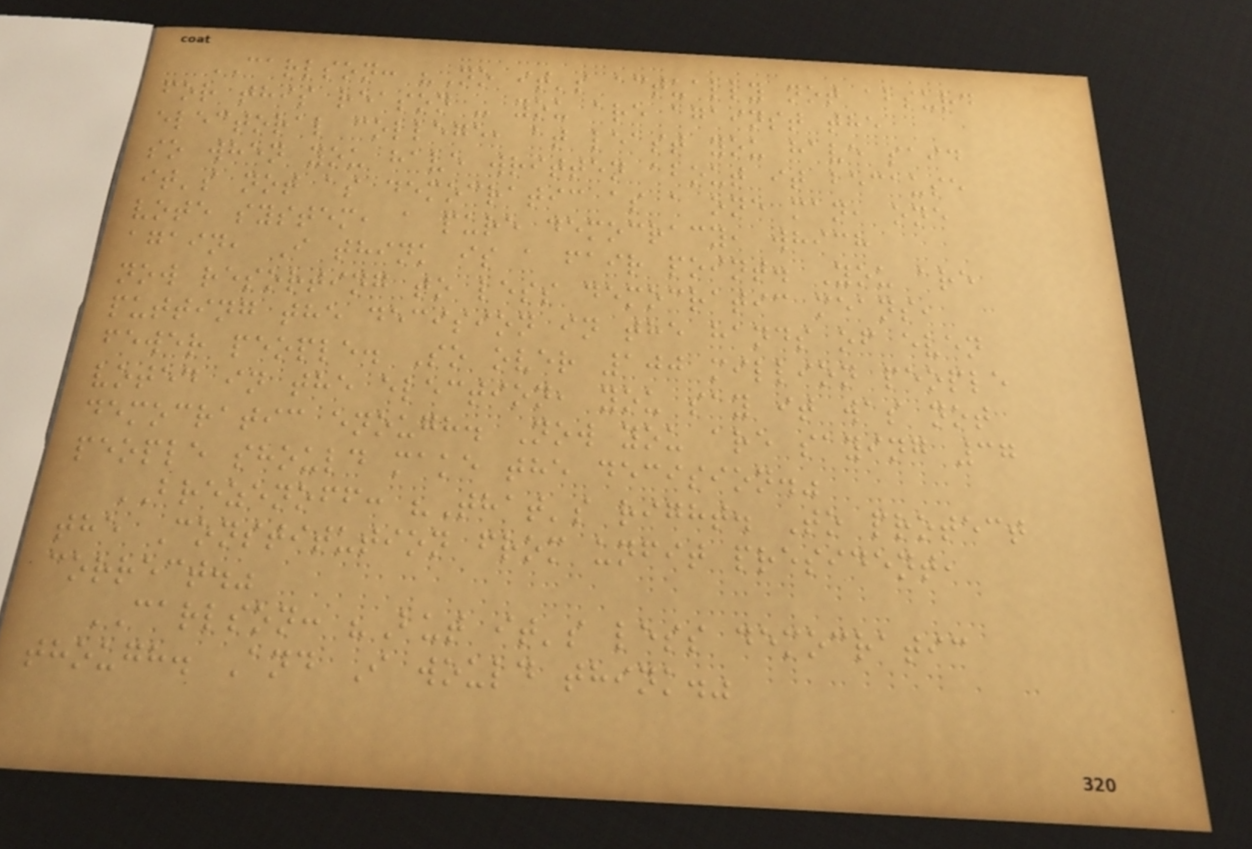CARLSON: "No it's actually not absurd
for this reason - you are against the
electoral college, at least you have said
so when you have written about it because
it's not as democratic as a one man, one
vote system, a pure democracy, which
again, I think is a fair point. You are
now resorting to less democratic means,
putting the decision in the hands of even
fewer people. So over 100 million people
voted in the election, you say it was not
democratic enough. Now you are saying 37
people should make the decision."
BREZENOFF: "That's right. To protect
the Constitution from unfit president,
correct."
CARLSON: "But it's less democratic
though. And I would think."
